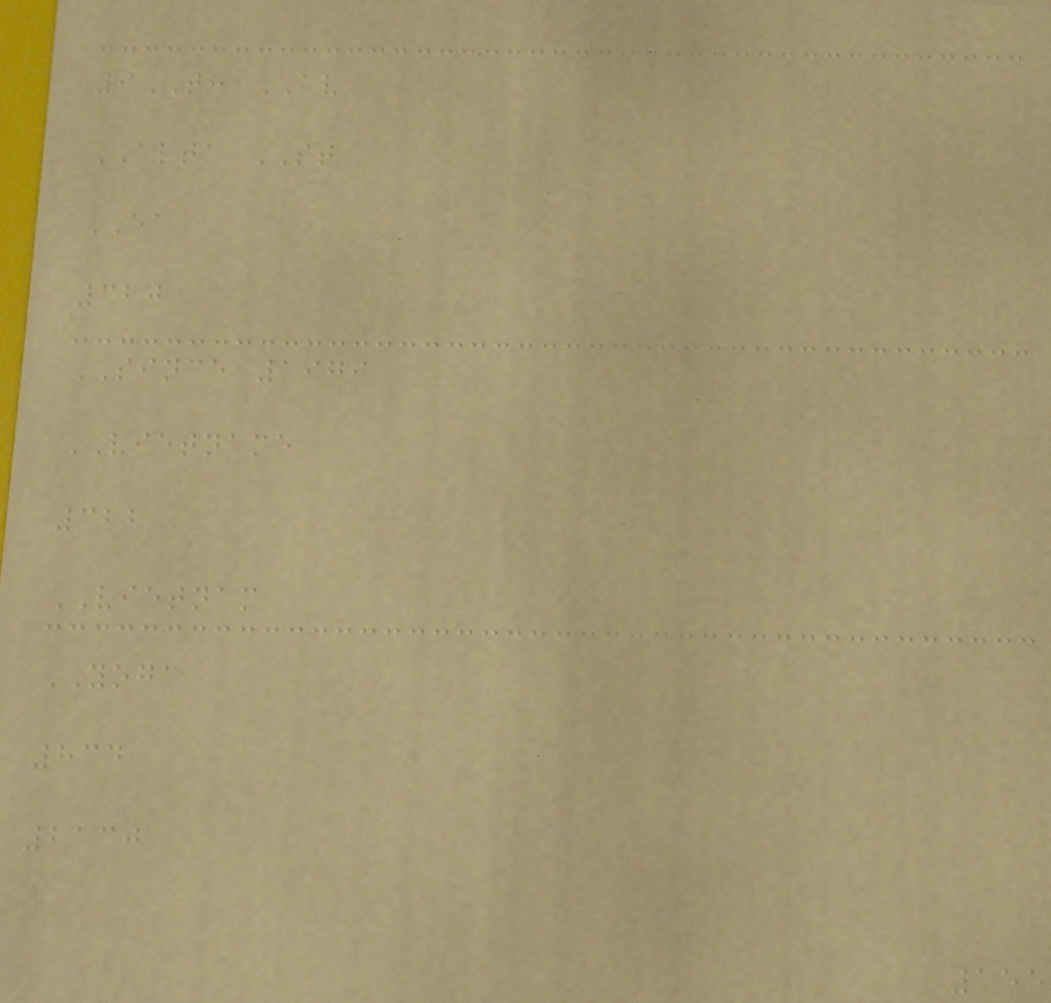9TH AV
ALTA ST
EA
320
SINCE 1979
VIETNAME
322
VIETNAM
YOGA
834
2130
155
